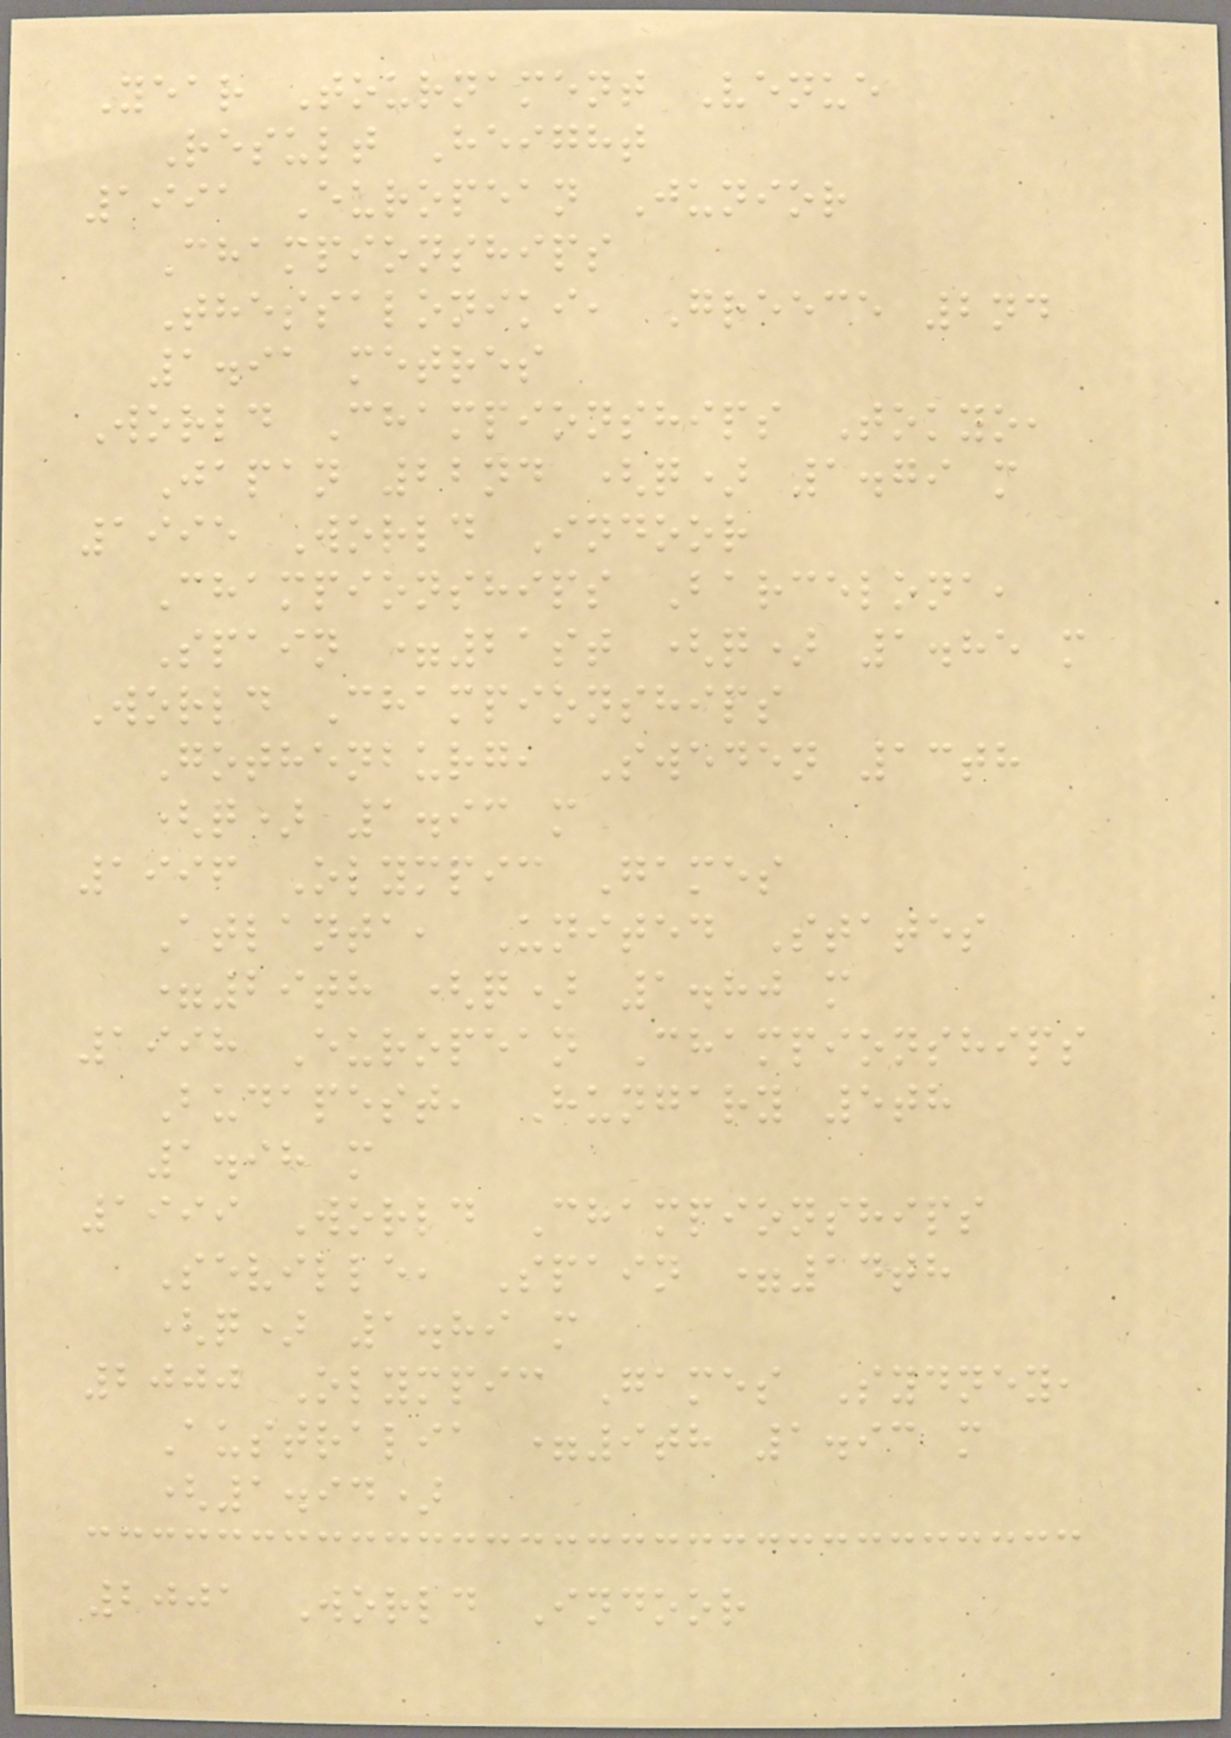Year Tournament Venue
Result Height
1991 European Junior
Championships
Thessaloniki, Greece 2nd
1.91 metres
World Championships Tokyo,
Japan 22nd (q) 1.79 m
1995 World Indoor
Championships Barcelona,
Spain =21st (q) 1.85 m
World Championships
Gothenburg, Sweden 13th
(q) 1.93 m
1996 Olympic Games
Atlanta, United States
=29th (q) 1.80 m
1998 European Championships
Budapest, Hungary 5th
1.98 m
1999 World Championships
Seville, Spain =14th
(q) 1.89 m
2000 Olympic Games Sydney,
Australia =9th 1.93 m
(1.94)
2001 World Indoor
